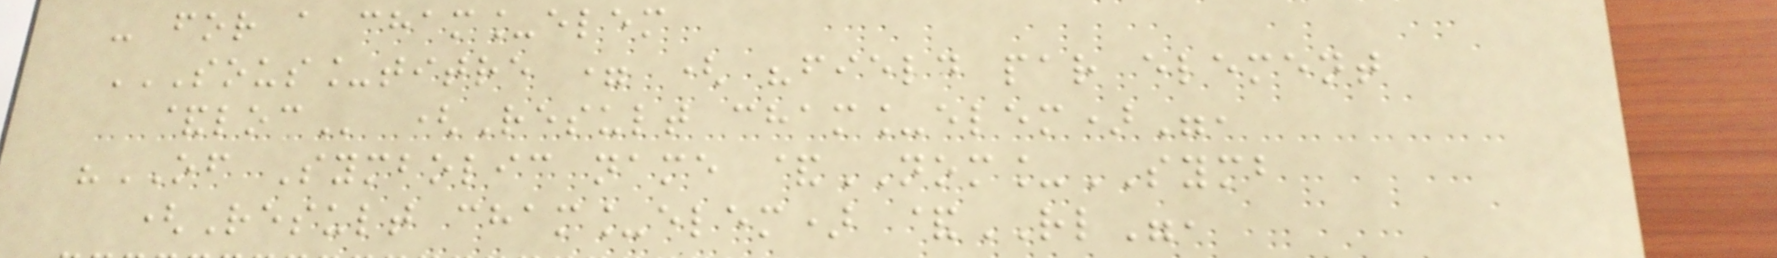- for a cham_elem
SOUS_TITRE = ( "FIELD PAR ELEMENT
&LOC (Result cham_elem)",
"OF Symbolic name &NOM_SYMB
(Result cham_elem) &RL",
